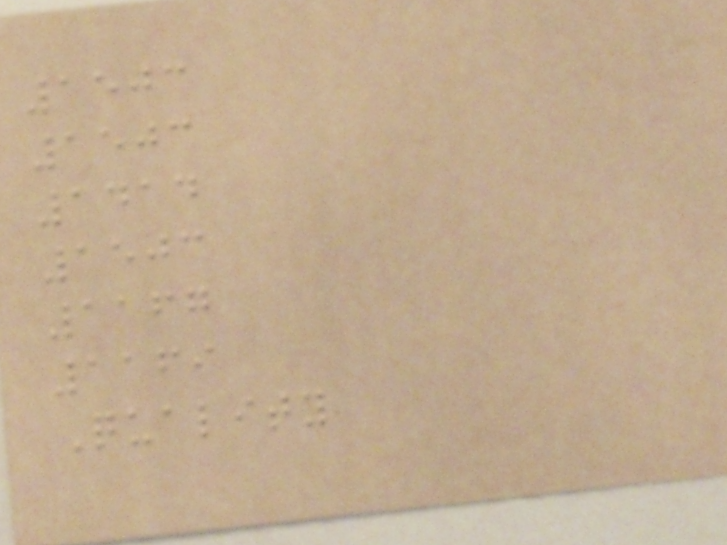1503
1503
1414
1503
1167
1169
Quality
